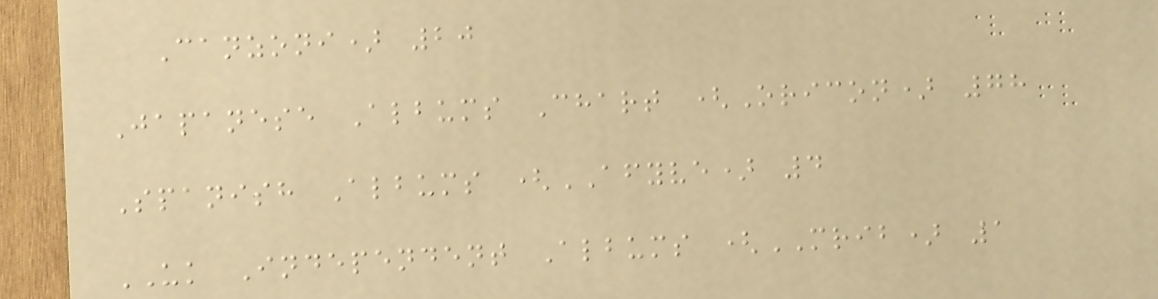Canzoni) 20
Japanese Albums Chart (Oricon) 78
Spanish Albums (AFYVE) 4
UK Independent Albums (MRIB) 1
